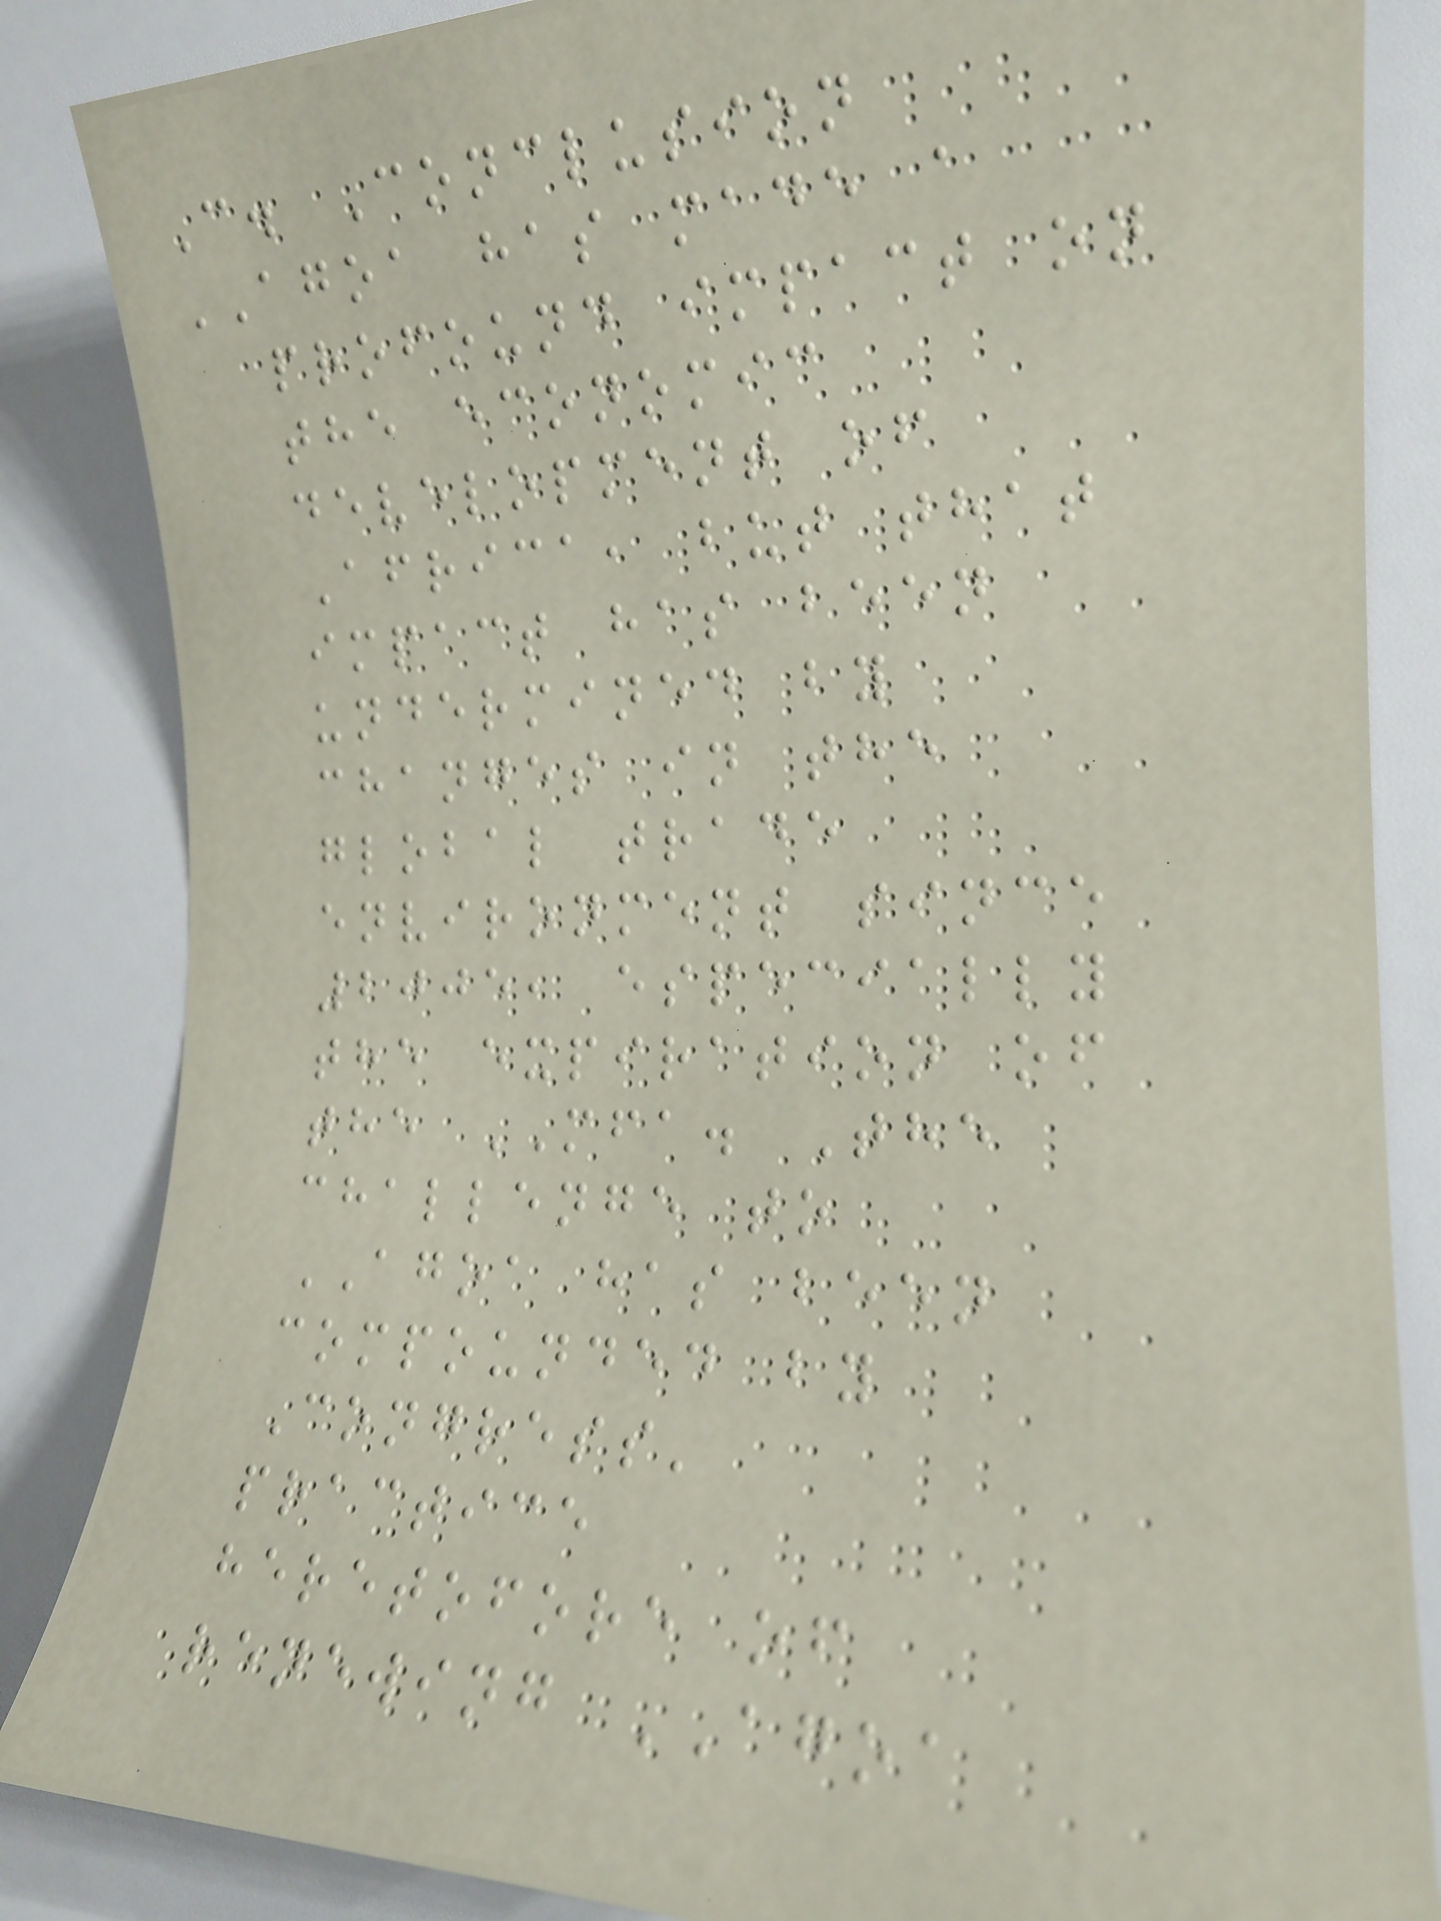C. Conclusion
AGOA has made a
profound impact on
the economic
development of
Africa, but that
impact has been
undermined by
changes in the
global trade
environment since
2005, especially
the expiration of
the MFA. The
challenge to
AGOA has been
compounded by
Congress'
practice
heretofore of
renewing AGOA
